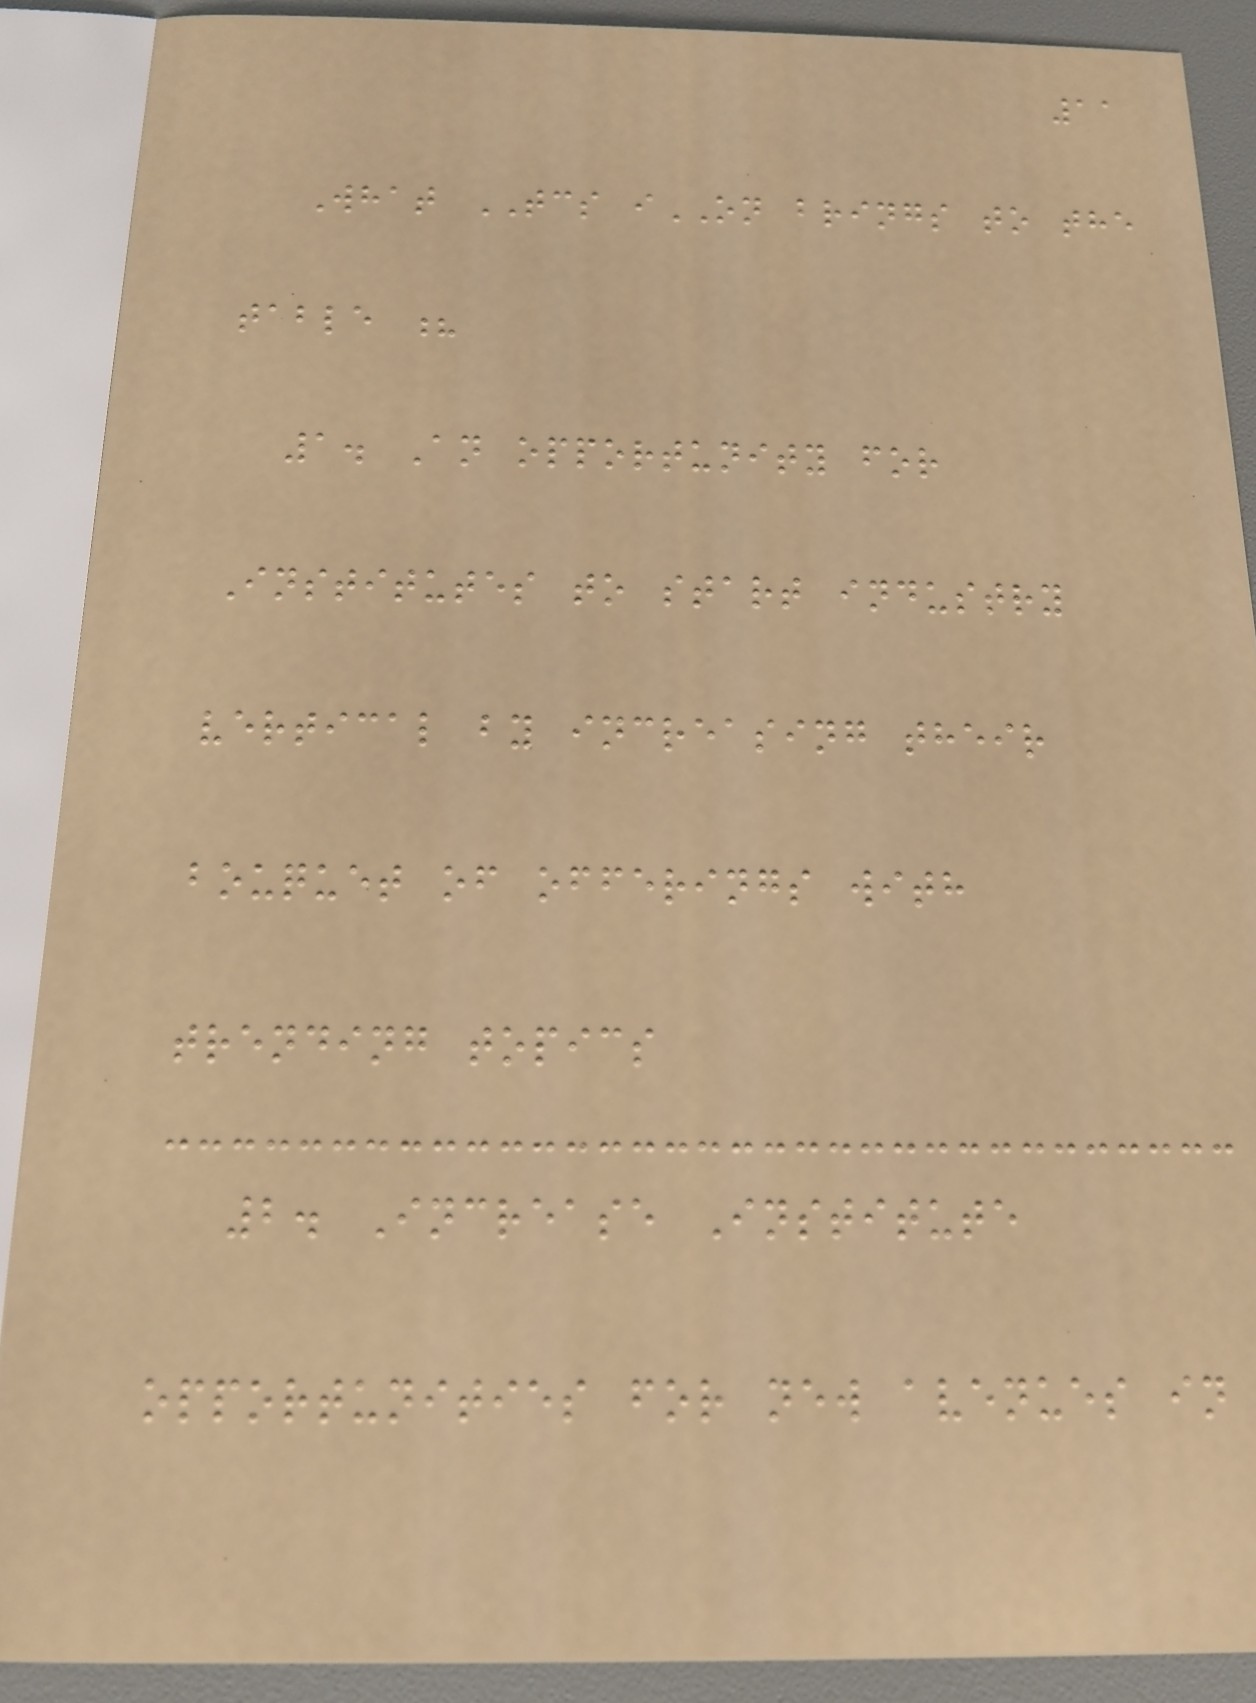11
What TCS iON brings to the
table ?
1. An opportunity for
Institutes to start industry
vertical by increasing their
bouquet of offerings with
trending topics
2. Increase Institute
opportunities for new avenues in
